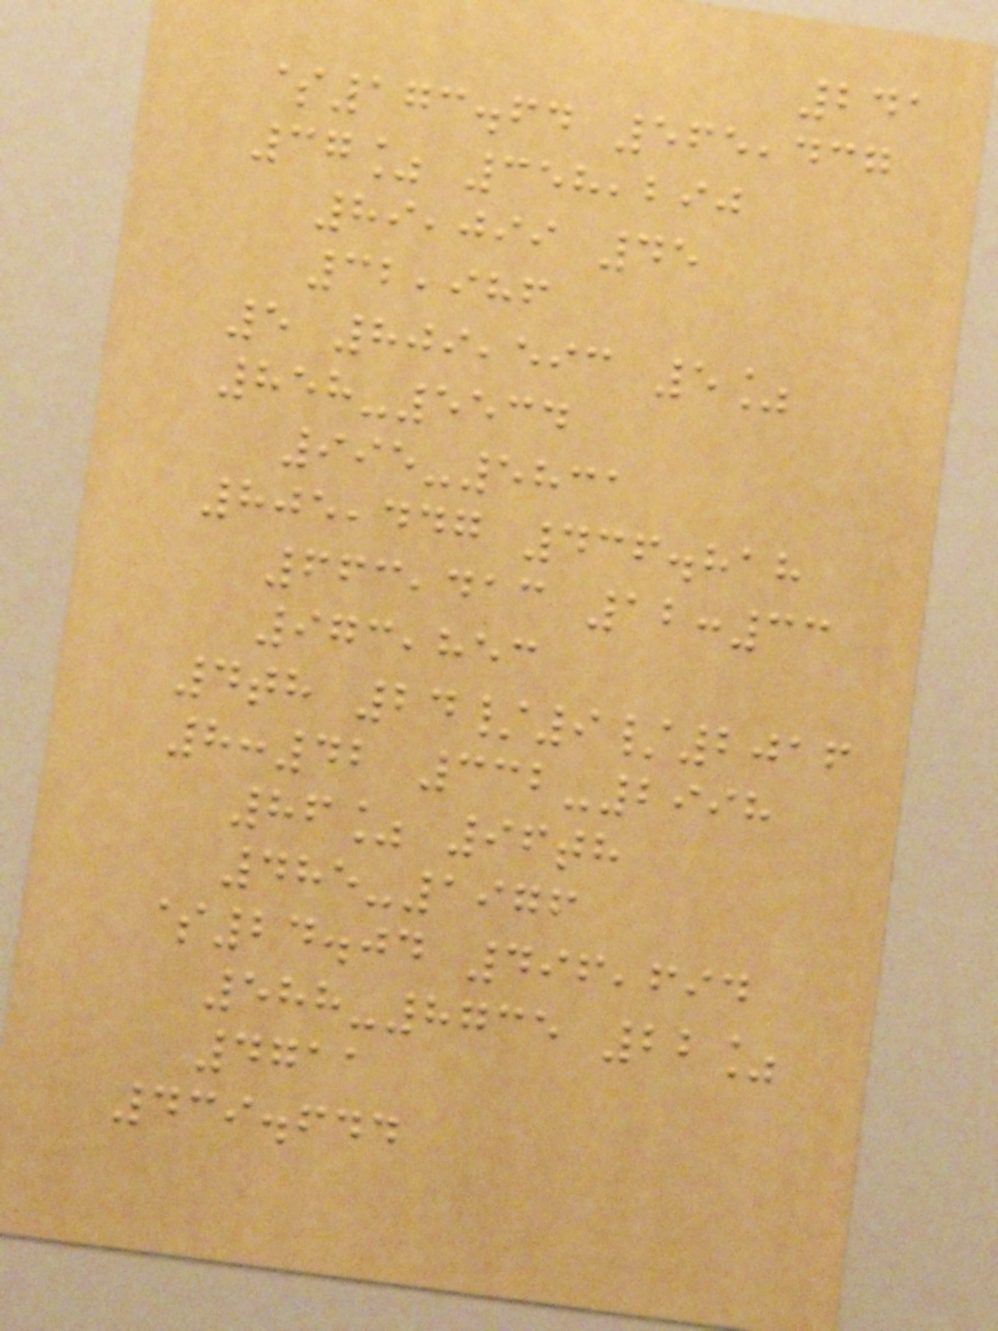241
$173.64 565,437
37% 358,290
89,099 45
32,986
5 809,593 5%
858-5534
995-5831
805,447 436.818
663,413 12:33
973,853
4th 24/9/2016
8:42 332-2998
86% 96th
485-1976
$24.04 496,694
588-8735 22%
4711
439.644
